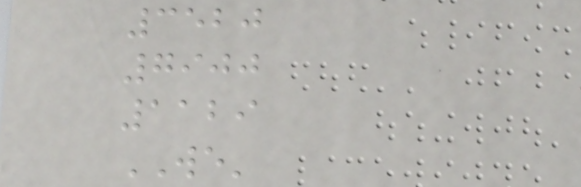3520
7900
1129
WE'
